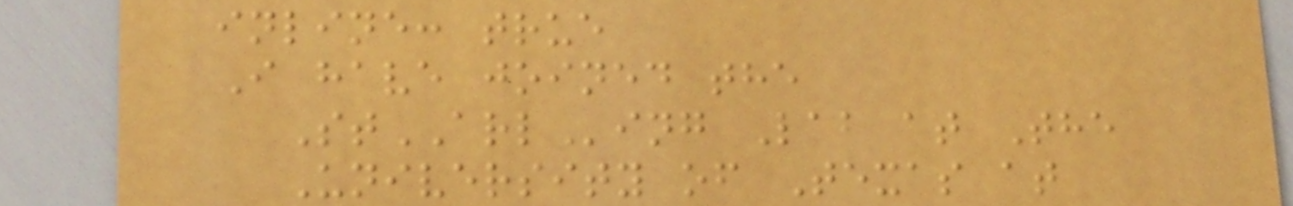inline: true
I have joined the
StARLing Lab at The
University of Texas at
